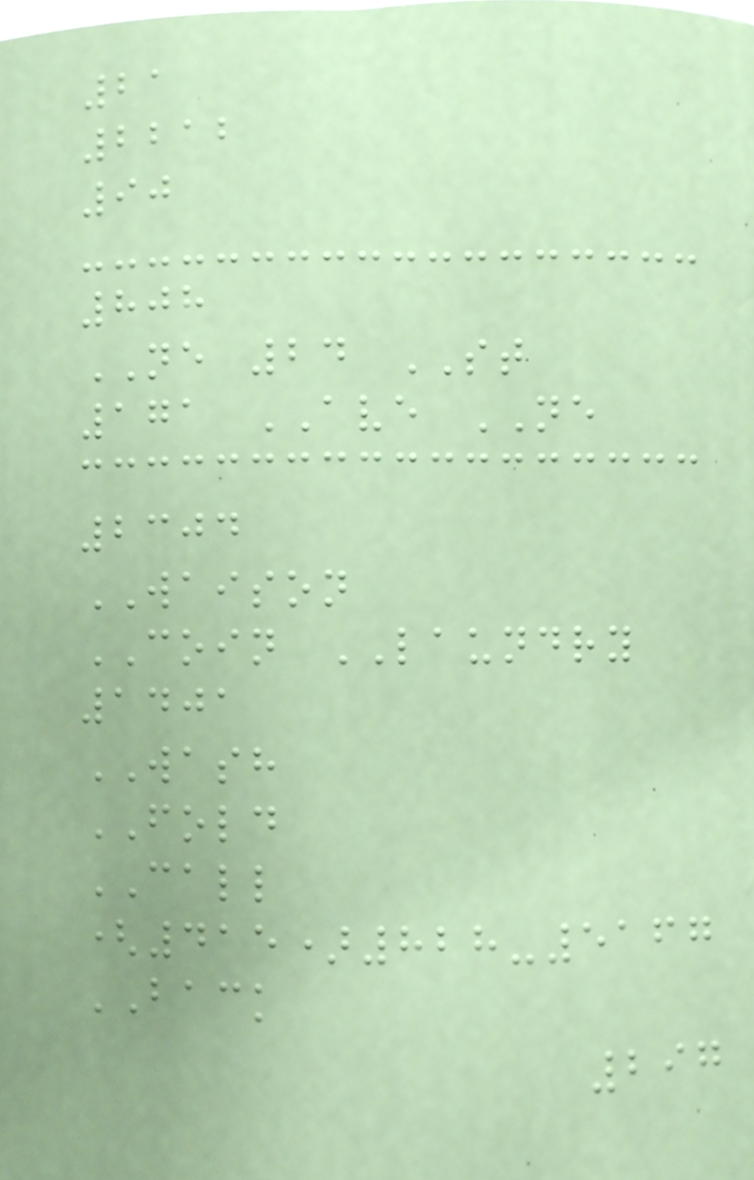21
2212
90
808
NE 24 ST
171 AVE NE
2304
WAISON
COIN LAUNDRY
1401
WASH
FOLD
CALL
(415)828-5167
BACK
297
